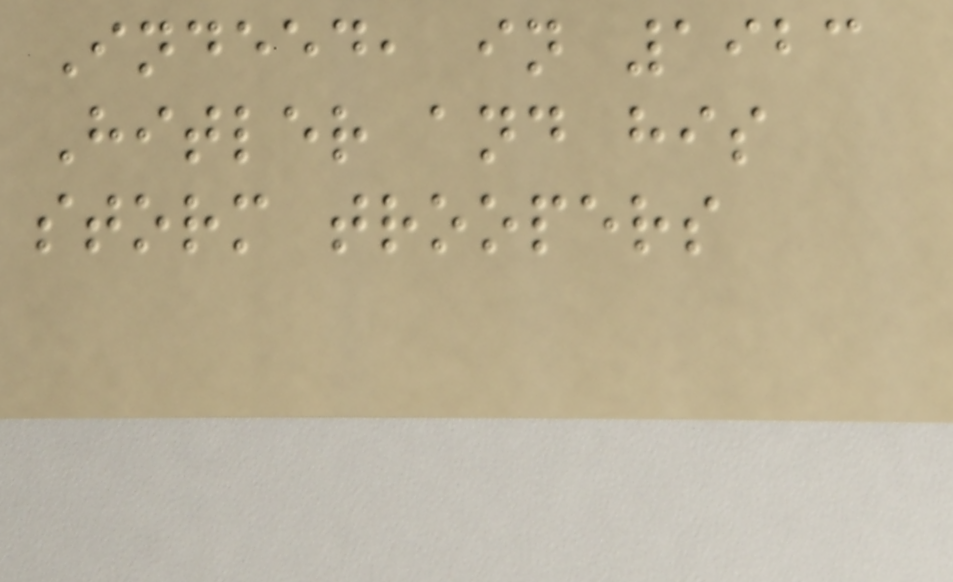Indeed, in 1923
Hitler and his
storm troopers
